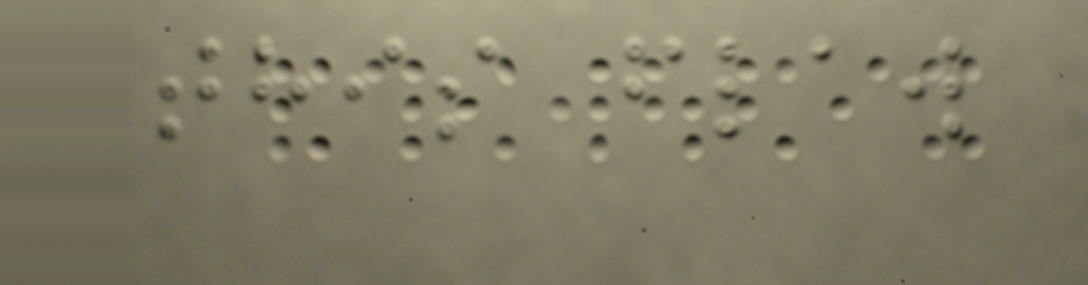this flaw
